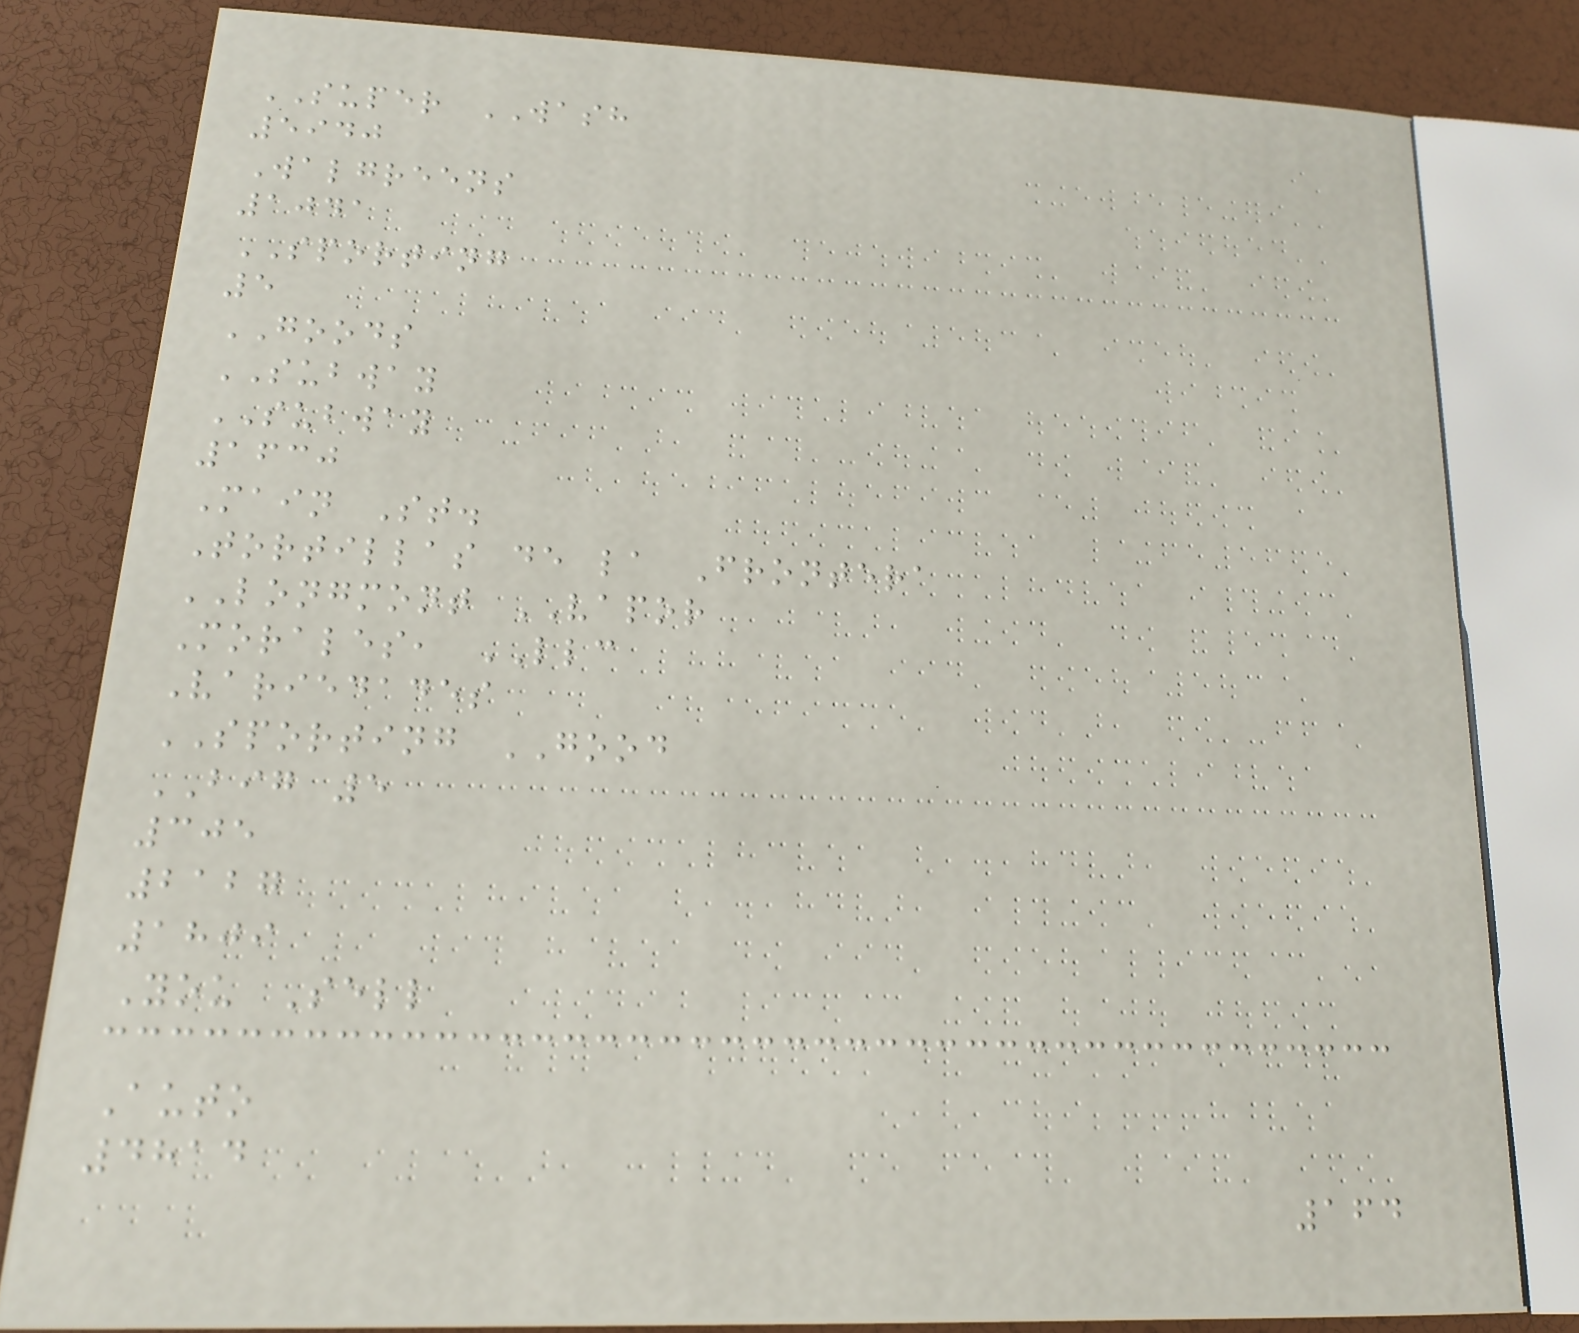SUPER WASH
5940
Walgreens
1041
SPORTING
5
GOODS
SUBWAY
SUBWAY
1630
Main St.
Tortillas de la Frontera
LONGMONT VAPOR
Morales, LLC
Variedades
SPORTING GOOD
BIG 5
305
2127
1809
You Sell
Auto
4814
164
